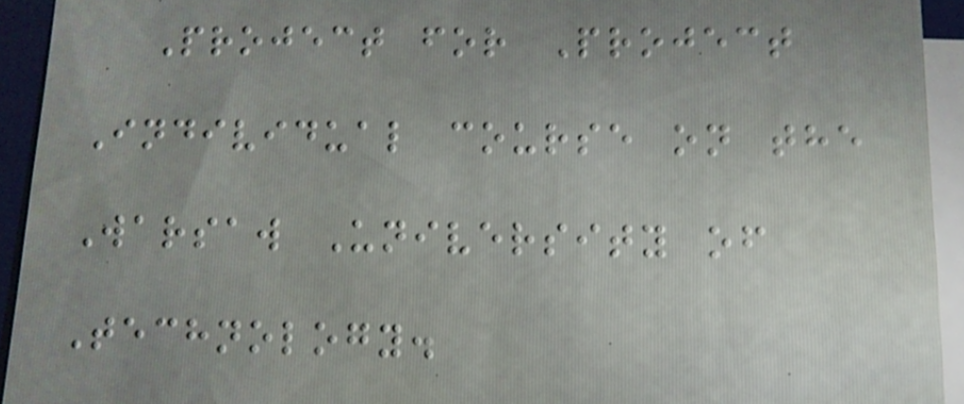Project for Project
Individual course on the
Warsaw University of
Technology.
